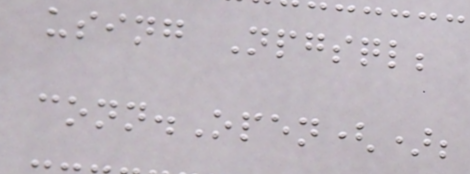using Npgsql;
conn.Open();
